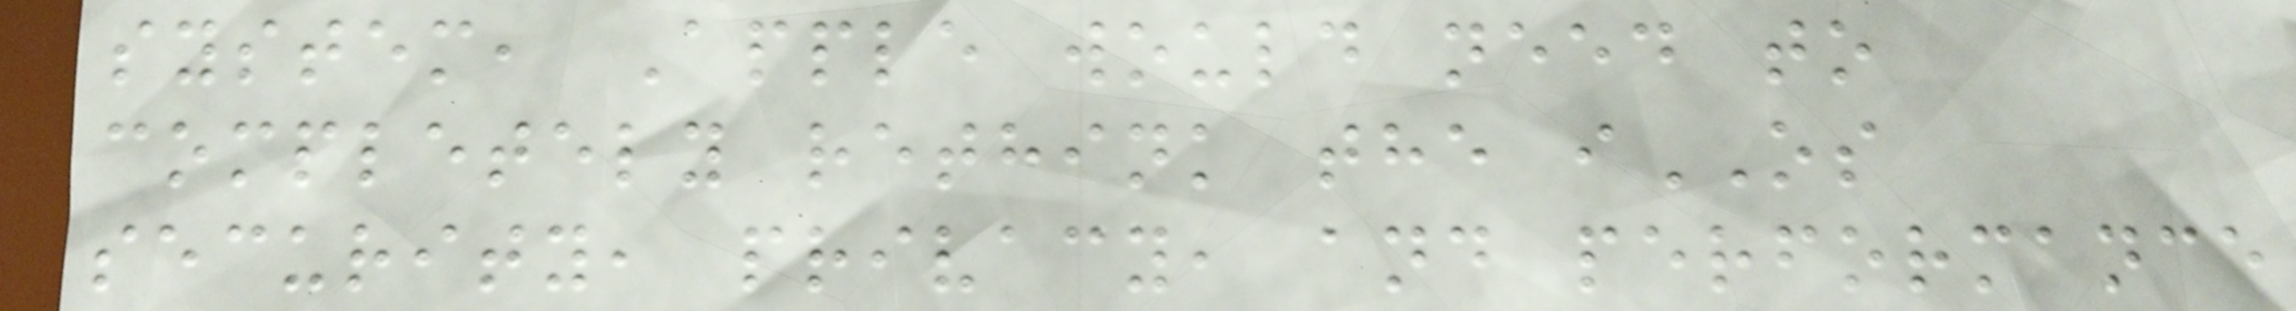system, Apple would need to
completely rethink the iOS
security, privacy, and performance
